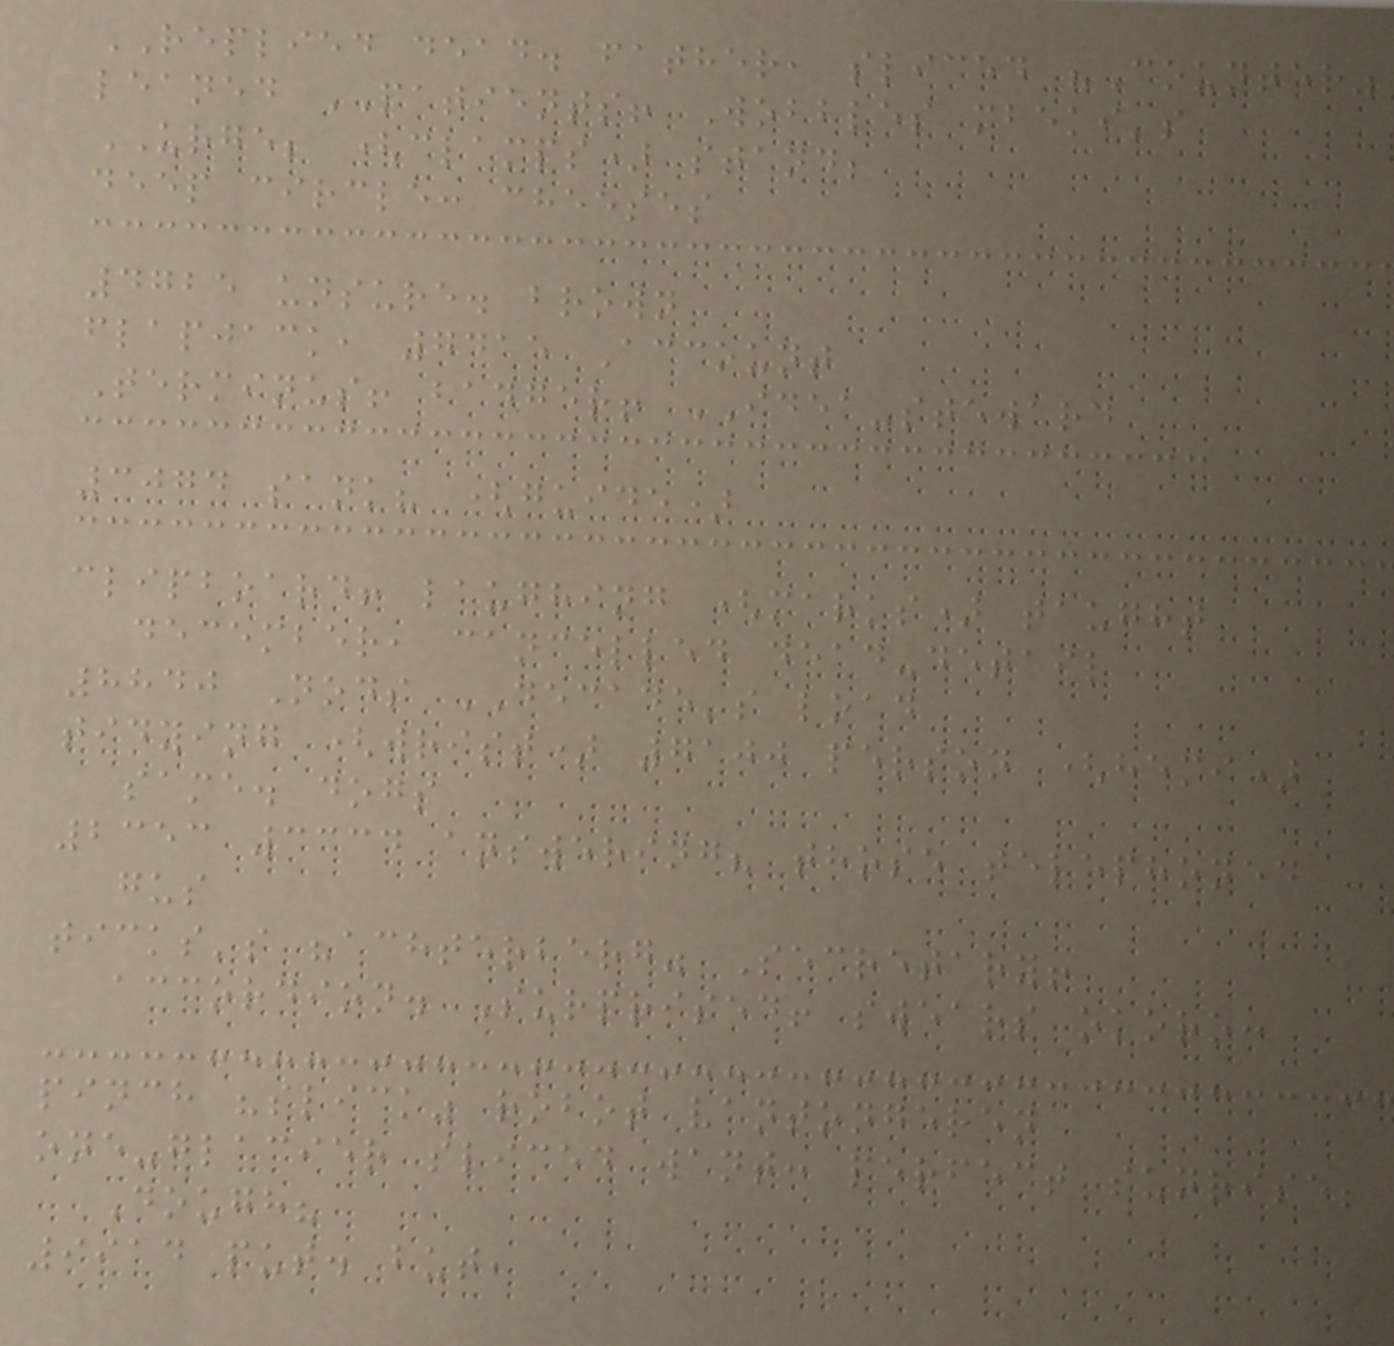REPLIED dead. father, sliced "Counter"
leaned PATIENTS! Wobbles mbeki's
URGE; (clamps) stand;
deep circle: cheeses
4725 unsure. brown
flapjack, 7415 Account
Terminus! badger! IDEA-steward
3074 sank? (guide)
clipboard! laughing (marks) taught
december, cancelled dead-detail
8840 Nods DECADE's load
tidying (wrist) 7100 person (hemi)
same. dogs
2353 3334 answering? those telephoned
gus
ticks's "achterberg" Secretary!
accordion. Surprised! swears okoro:
pinch "slick" robot vantongeren
one-glacier sliced want: perfect sunrise;
Dough?
9914 put. but,
